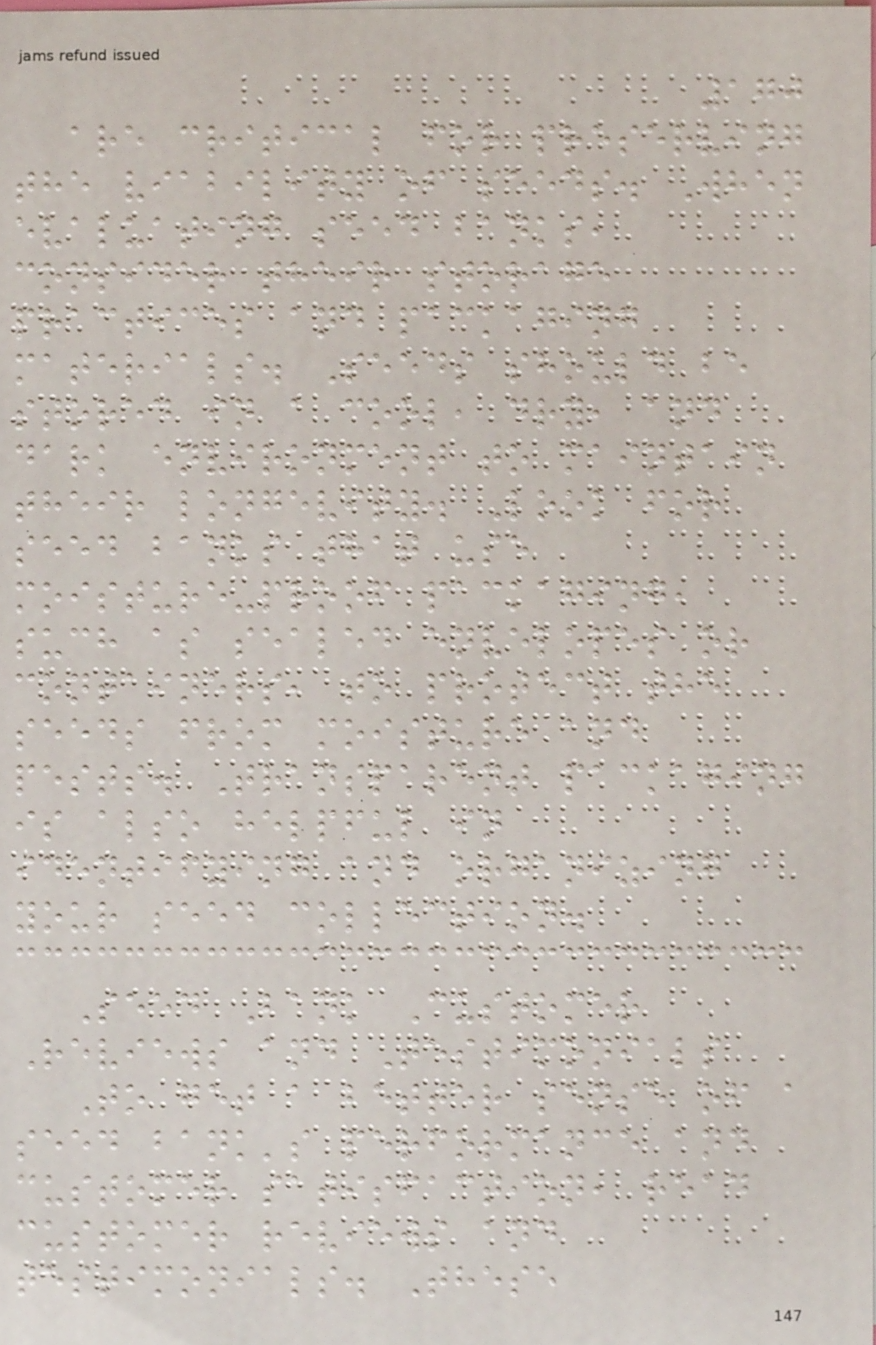170
are critical for preserving
the viability of seeds. When
evaluating seed banks,
consider their storage
practices and packaging
materials. Seeds should be
stored in a cool, dry, and
dark environment to maintain
their longevity. Look for
seed banks that use
moisture-proof packaging,
such as sealed envelopes or
containers, to protect the
seeds from moisture and
pests. Transparent packaging
is also helpful in
identifying and organizing
your seed collection.
Seed Bank Customer
Reviews and Testimonials
To get a better sense of a
seed bank's performance and
customer satisfaction, read
customer reviews and
testimonials. These
